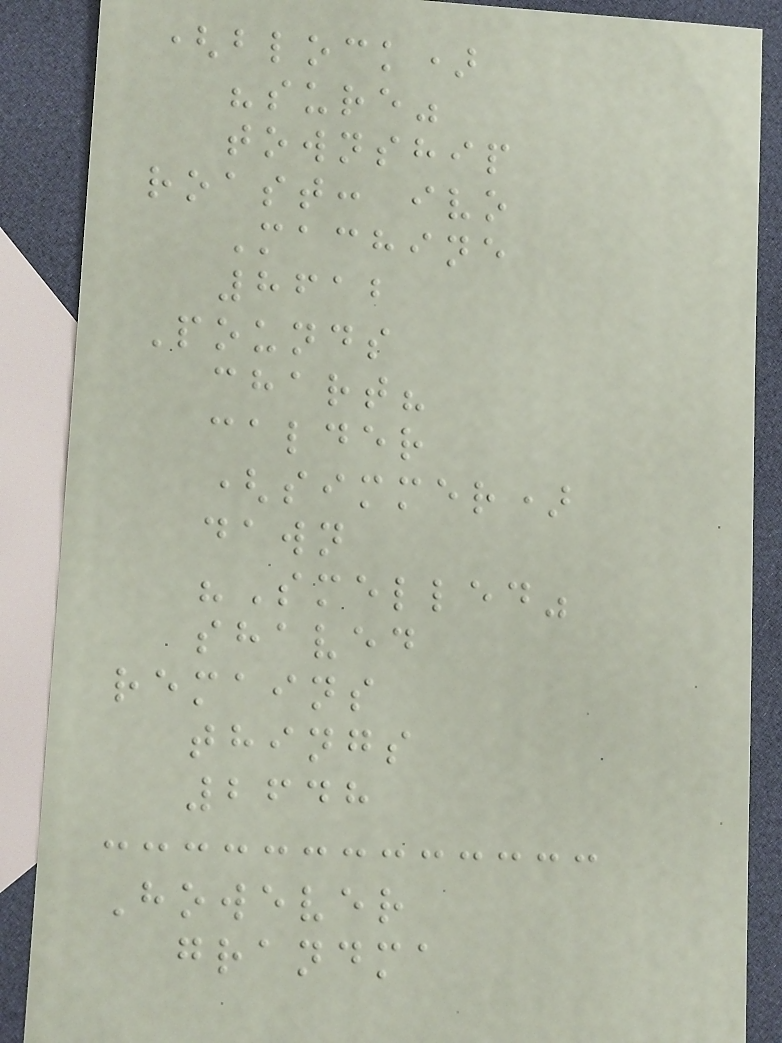(block)
"sure"
township
roast: ivo
Machine
8612
Pounds
chart?
calder
(simmer)
dawn
"Smelled"
shaved
remains
things
2648
However
grandma
